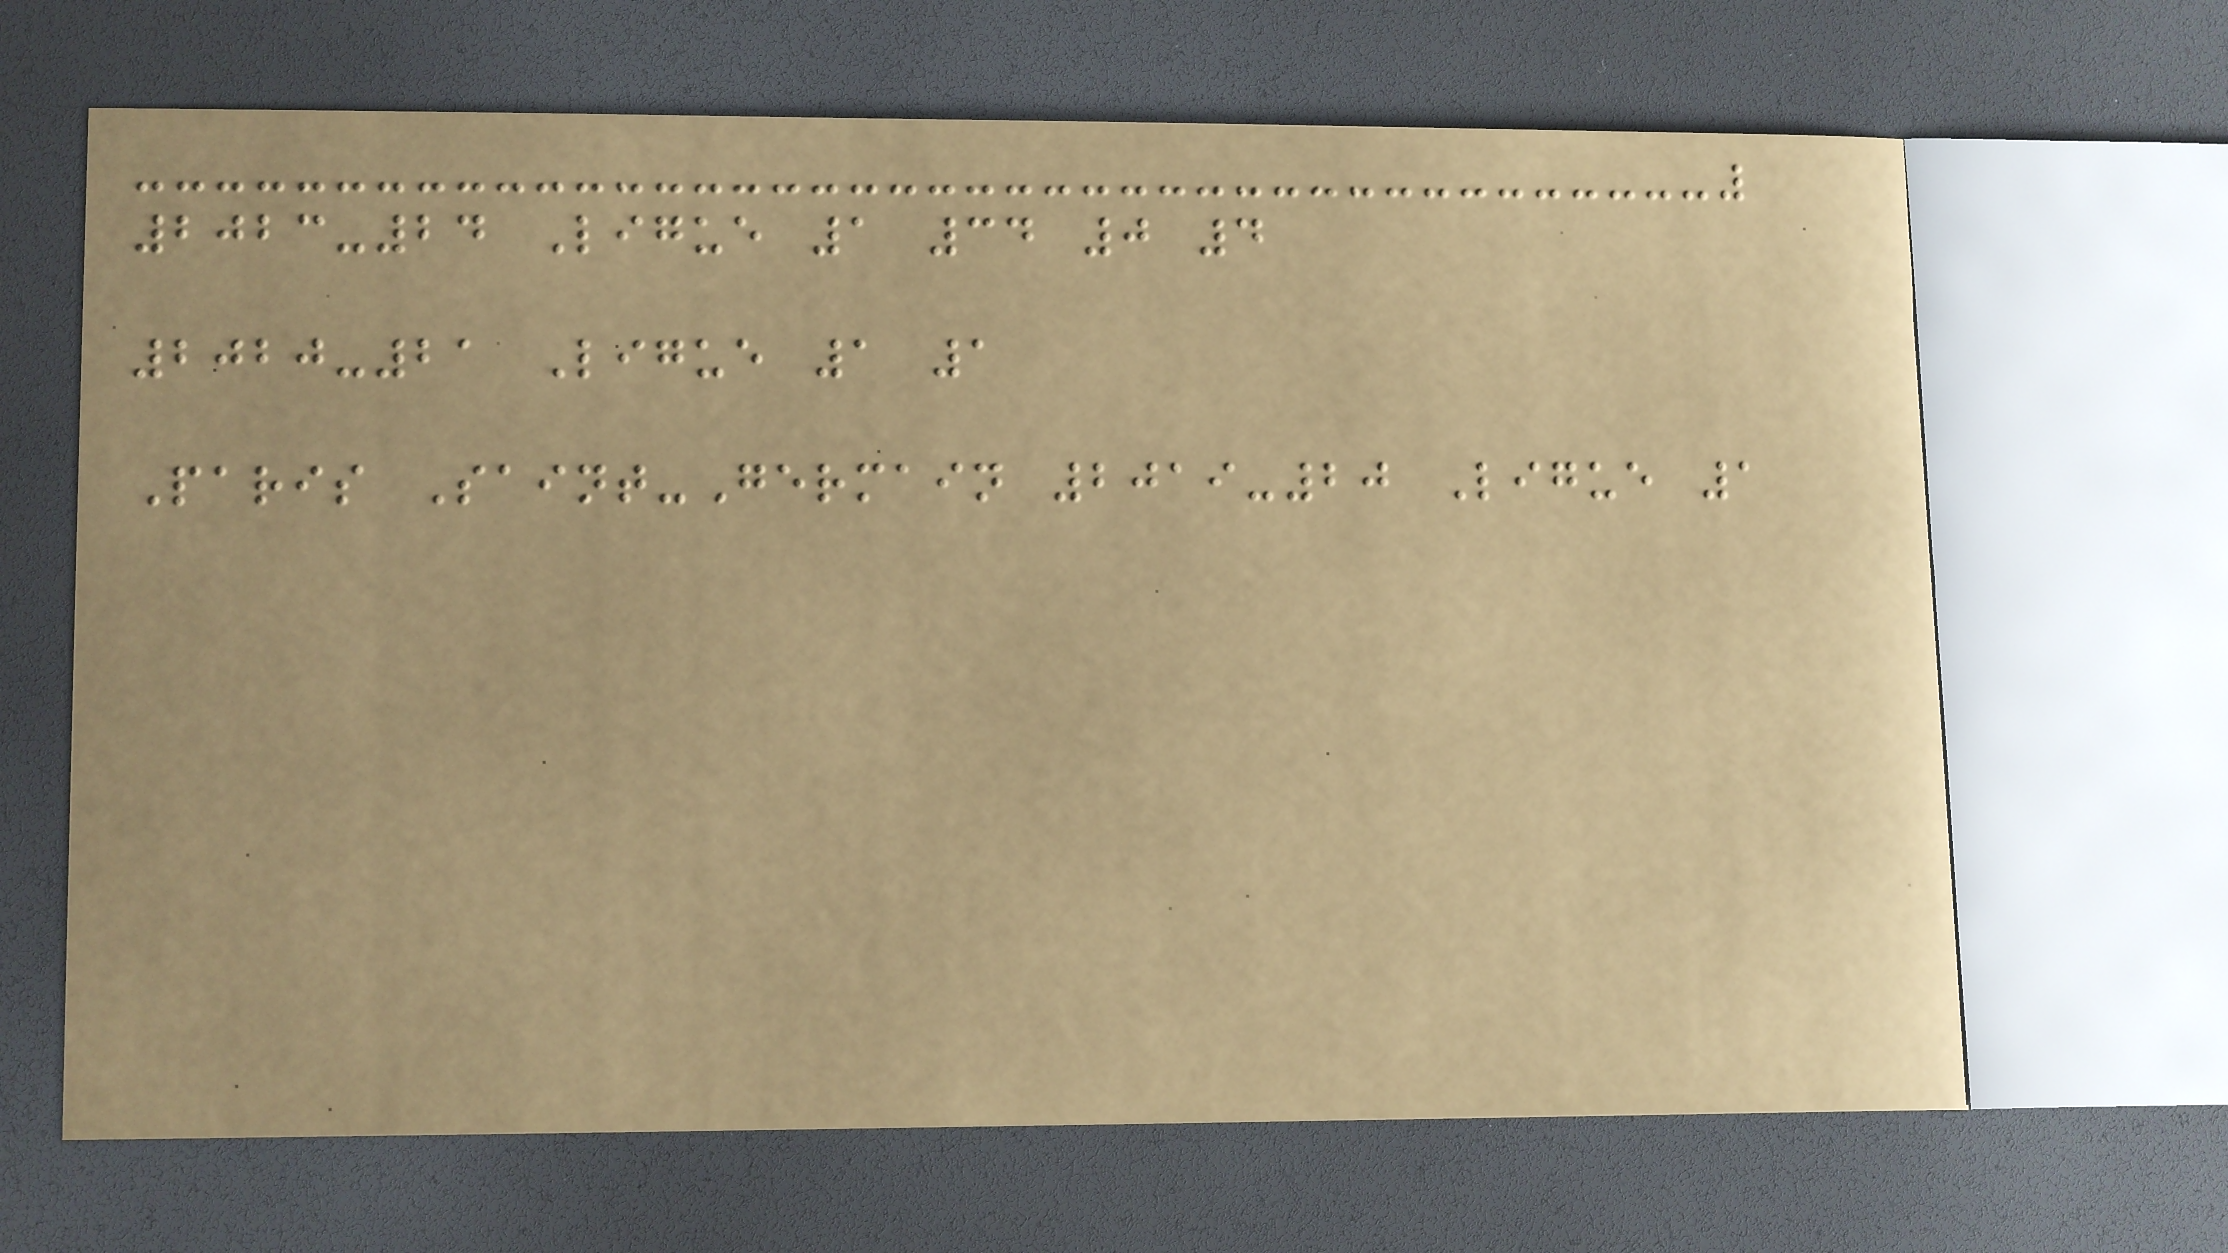2023-24 Ligue 1 34 0 4
2020-21 Ligue 1 1
Paris Saint-Germain 2019-20 Ligue 1
